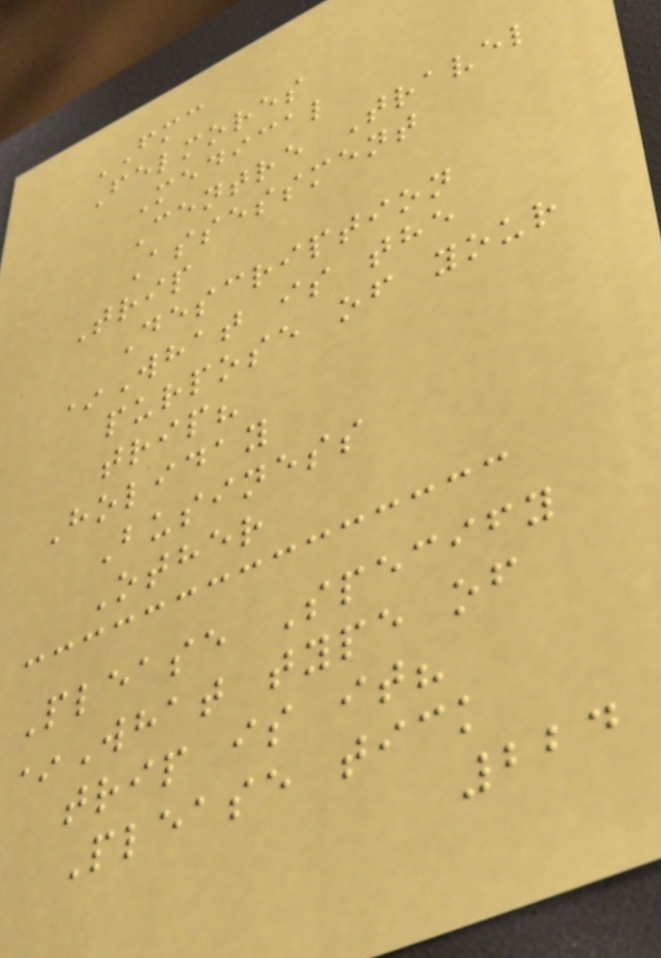FMC
Felmores
Medical
Centre Travel
Assessment
Trip
Description
*What is the
purpose of your
trip?
Holiday
Business
Other
Please Specify
*What type of
trip is it?
Please tick
224
